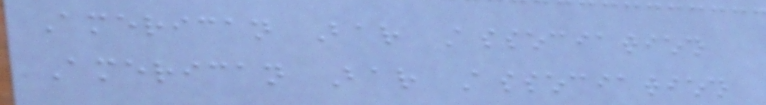American Bar Association
American Bar Association
